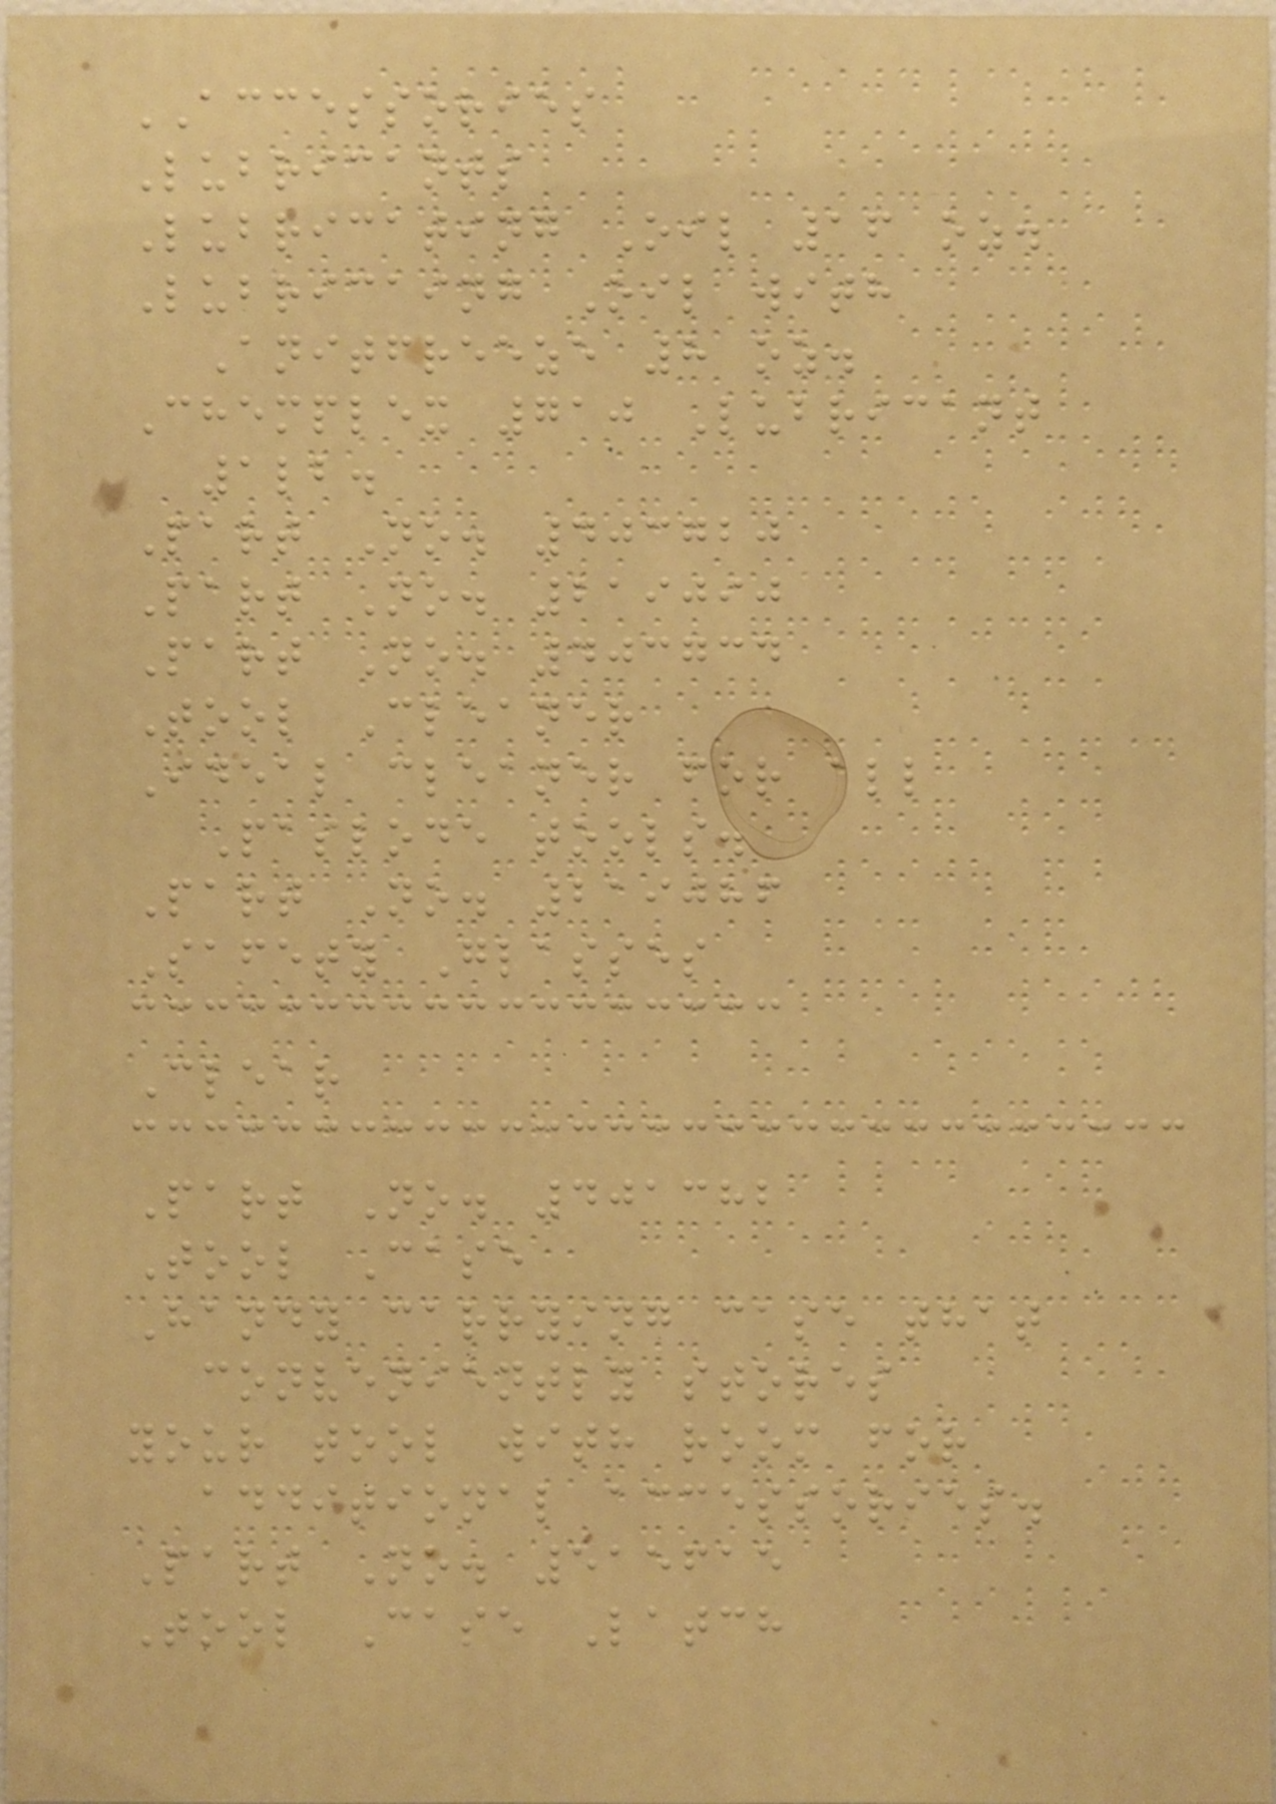ACCESSORIES
Lubricants
Lubricating Oil 16 oz.
Lubricaing Oil with
Anitfreeze 8 oz.
Chemplex 710 Lubricant
1lb.
Part No. 403720
Part No. 219090
Part No. 403734
Tool Cleaner
Ideal cleaner for all
Paslode tools.
Part No. 219086
Safety Glasses
Clear
Part No. 401382
Tool Case
Handy carrying case that
conveniently stores
your tool with room for
additional accessories.
Part No. 515615
Tool Case Latch
